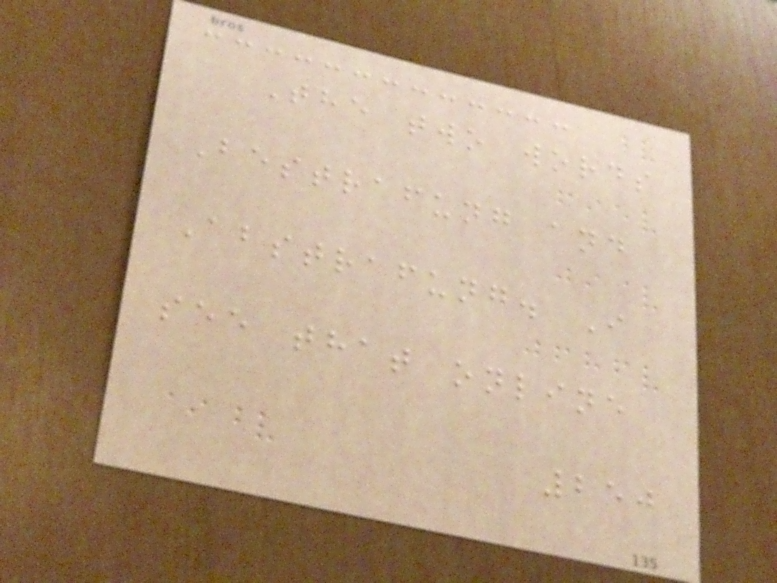The two words
Bestrafung and
Abstrafung. I
see that online
250
